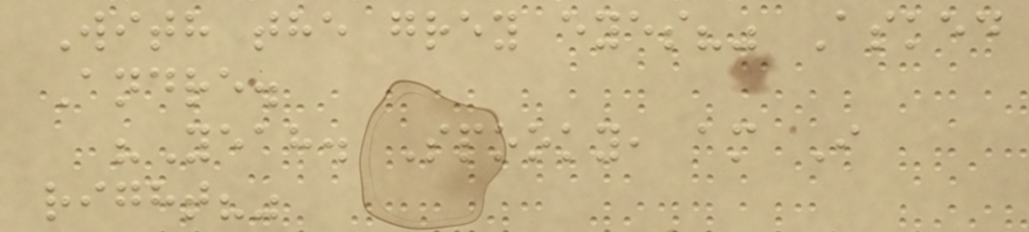With the grey eyes?" Asked
Andre.
"Yeah. Spooky, am I
right?"
